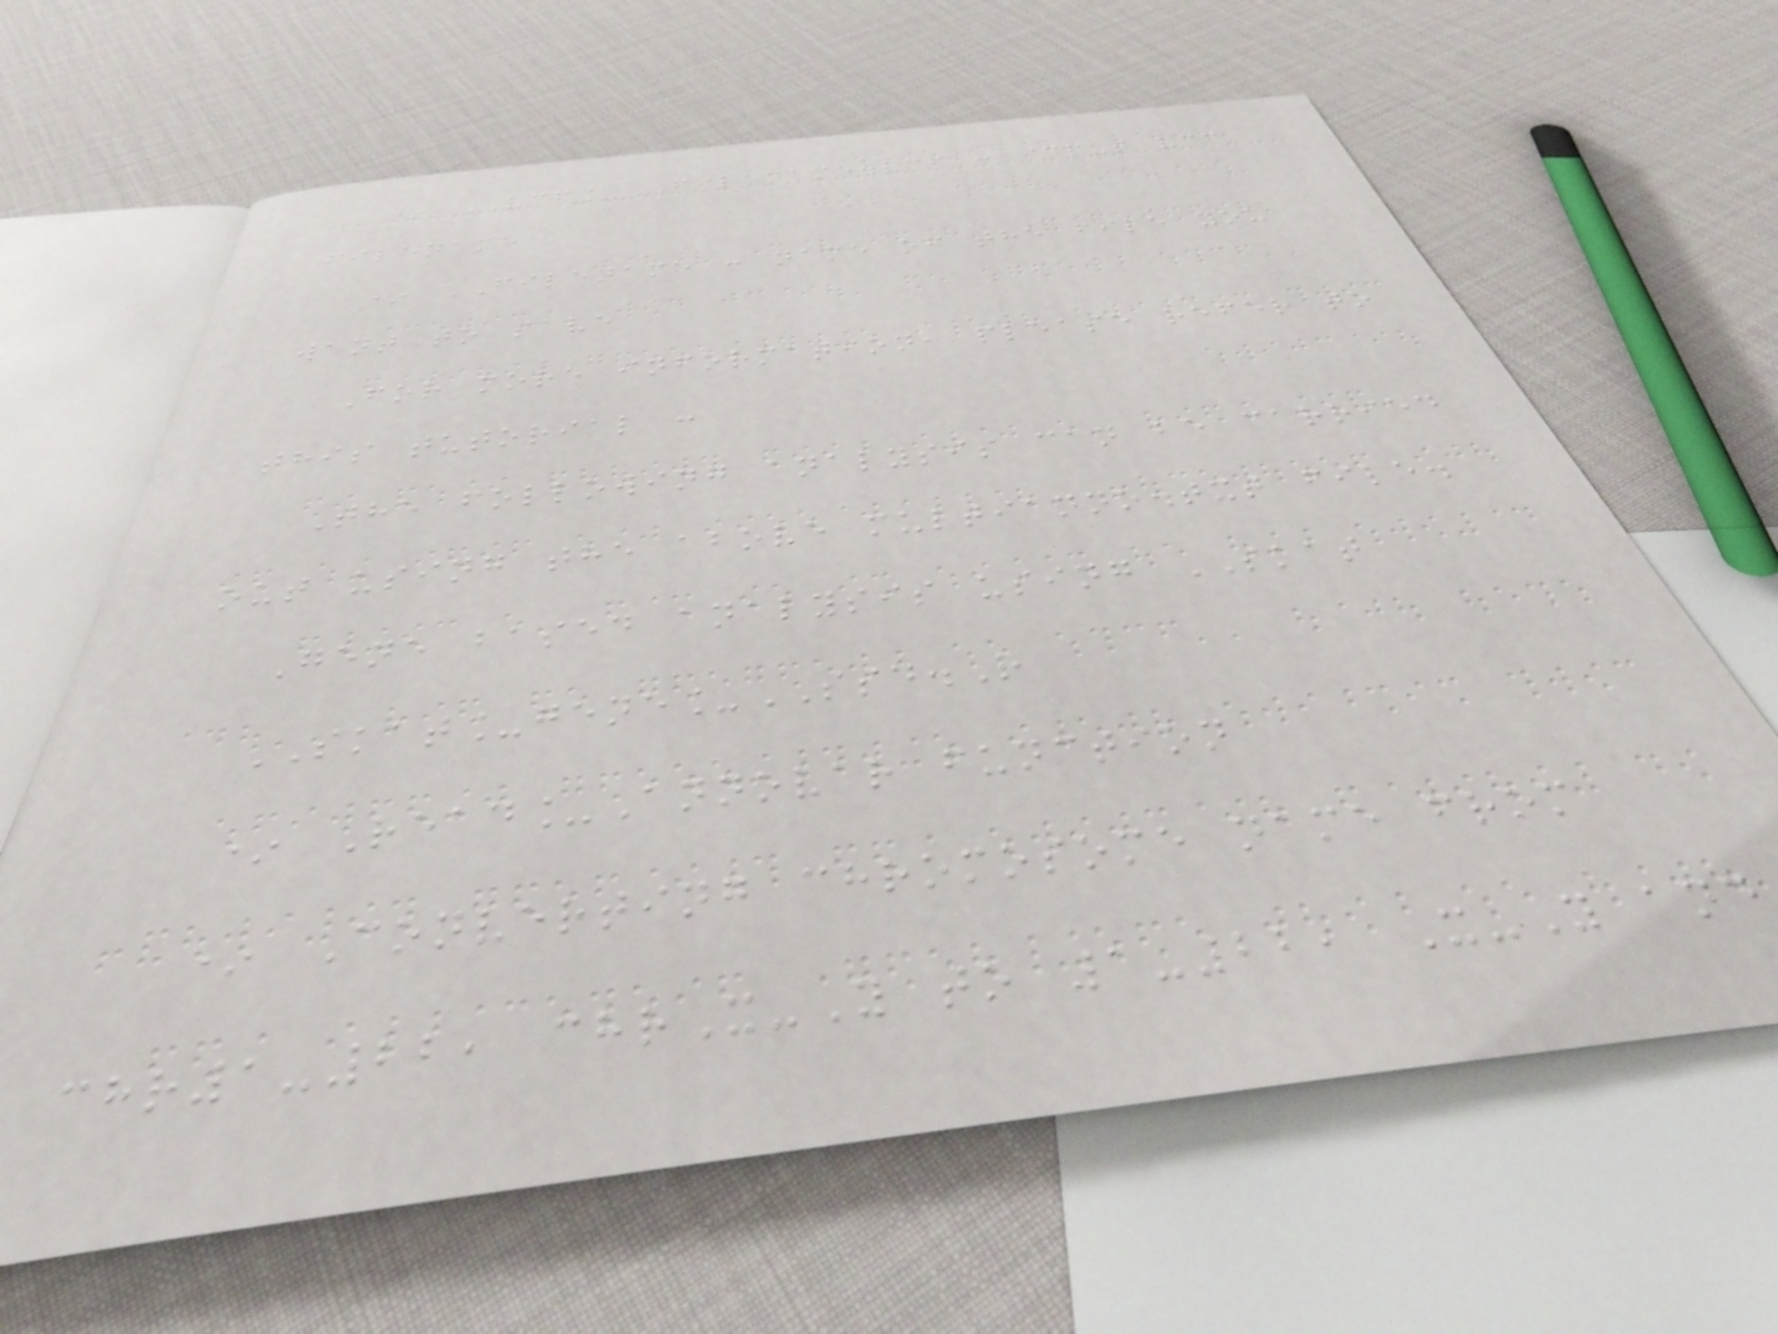* VCF_FILENAME.vcf : input vcf
filename
* FILENAME : name of the file you
want to save
For more information, please refer to
this tutorial :
The following analysis can be carried
out using the above multianno.txt file.
Gene based analysis using SKAT
SKAT_gene_SSD.R
* Read_Annovar function
* Converting chromosome name from
chr1-22, chrX-Y to 1-22, X-Y and
